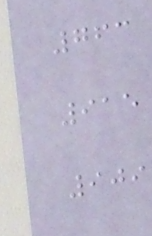763
915
909
